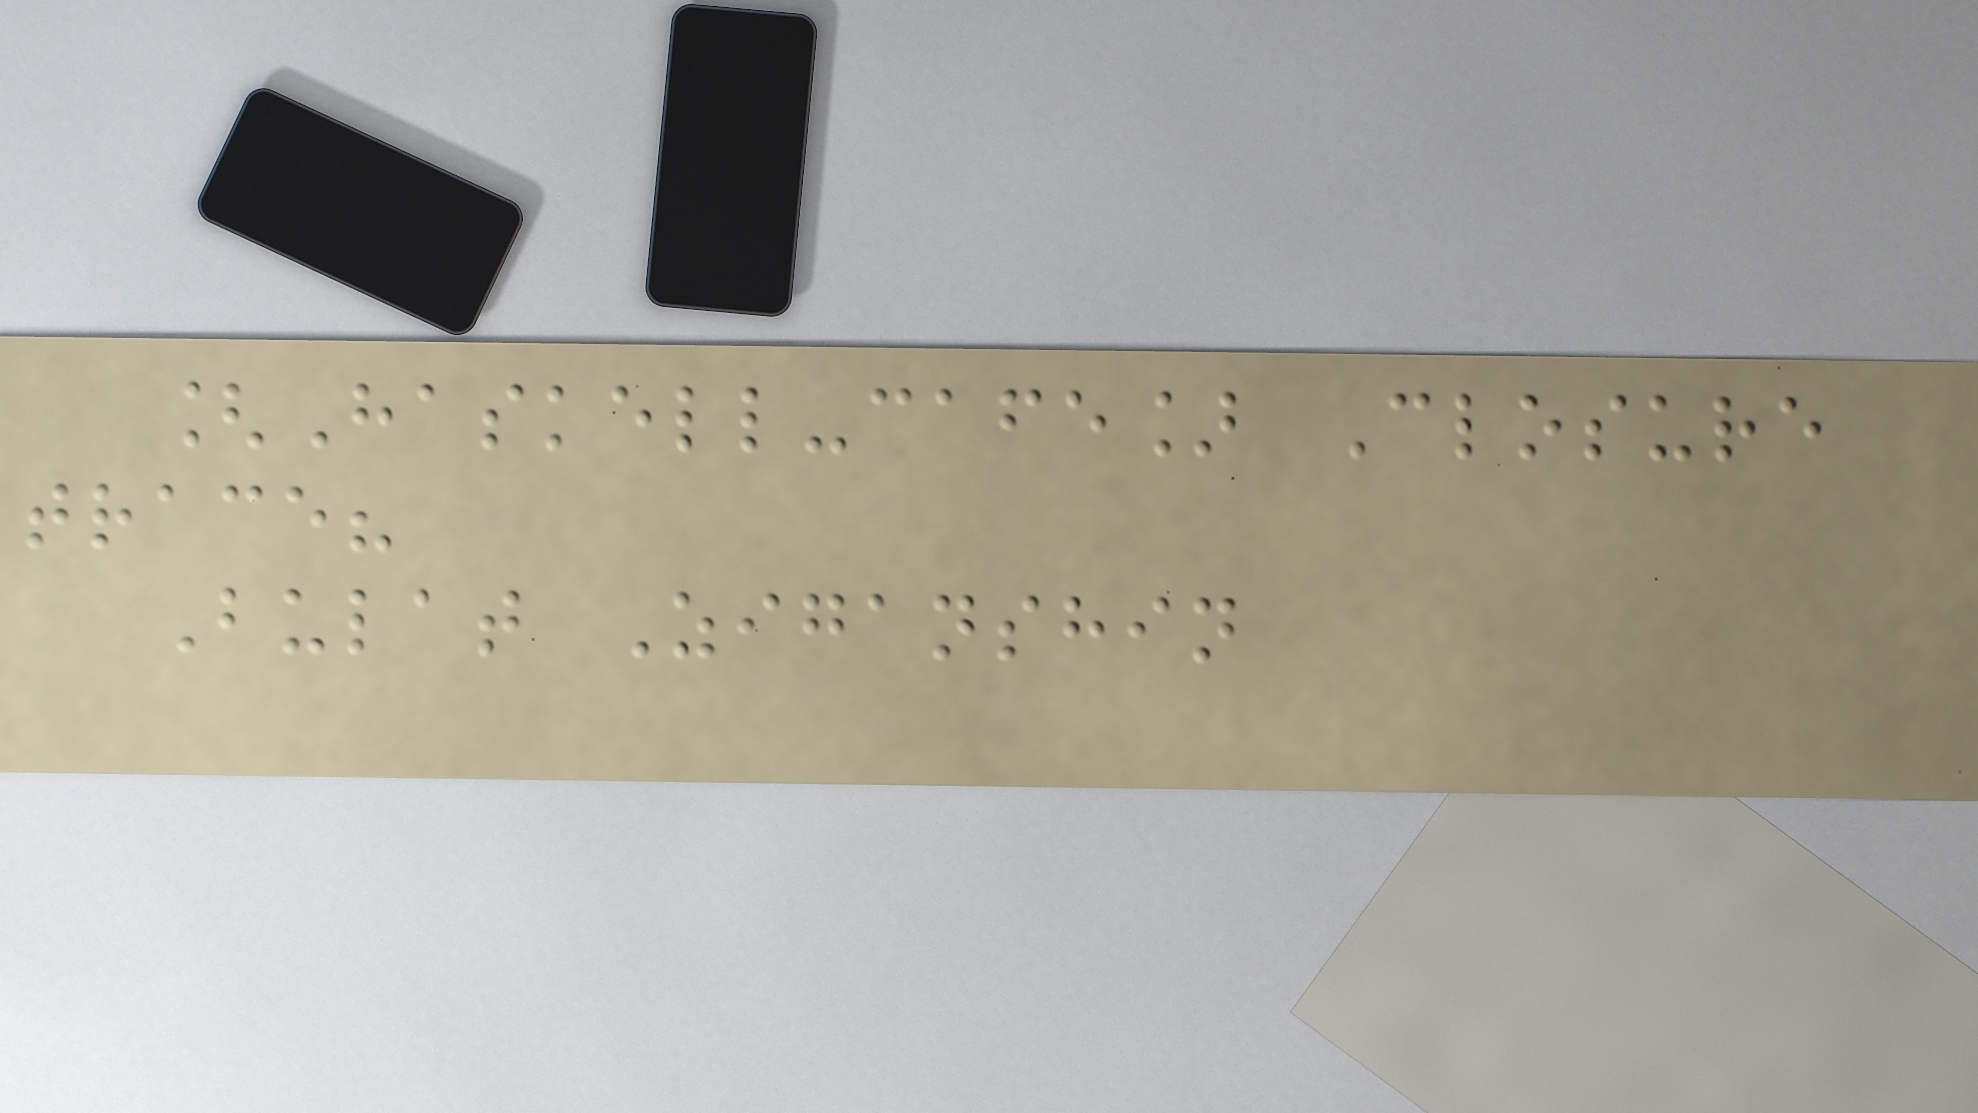[Haskell-cafe] Closure
trace?
Bulat Ziganshin
